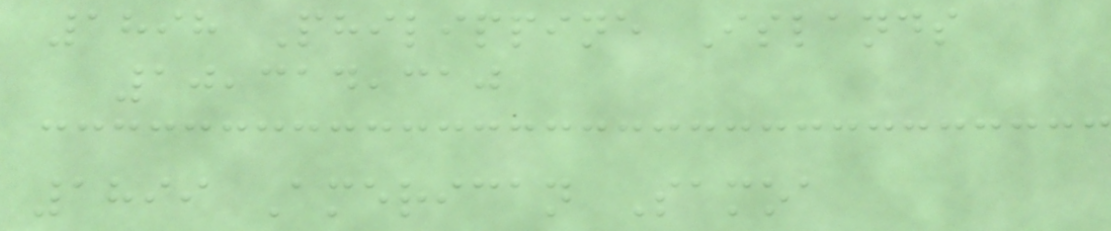1898 Philippine Islands
10,314,310
1899 American Samoa
